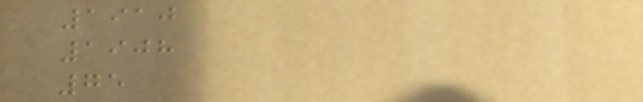1910
1908
75
